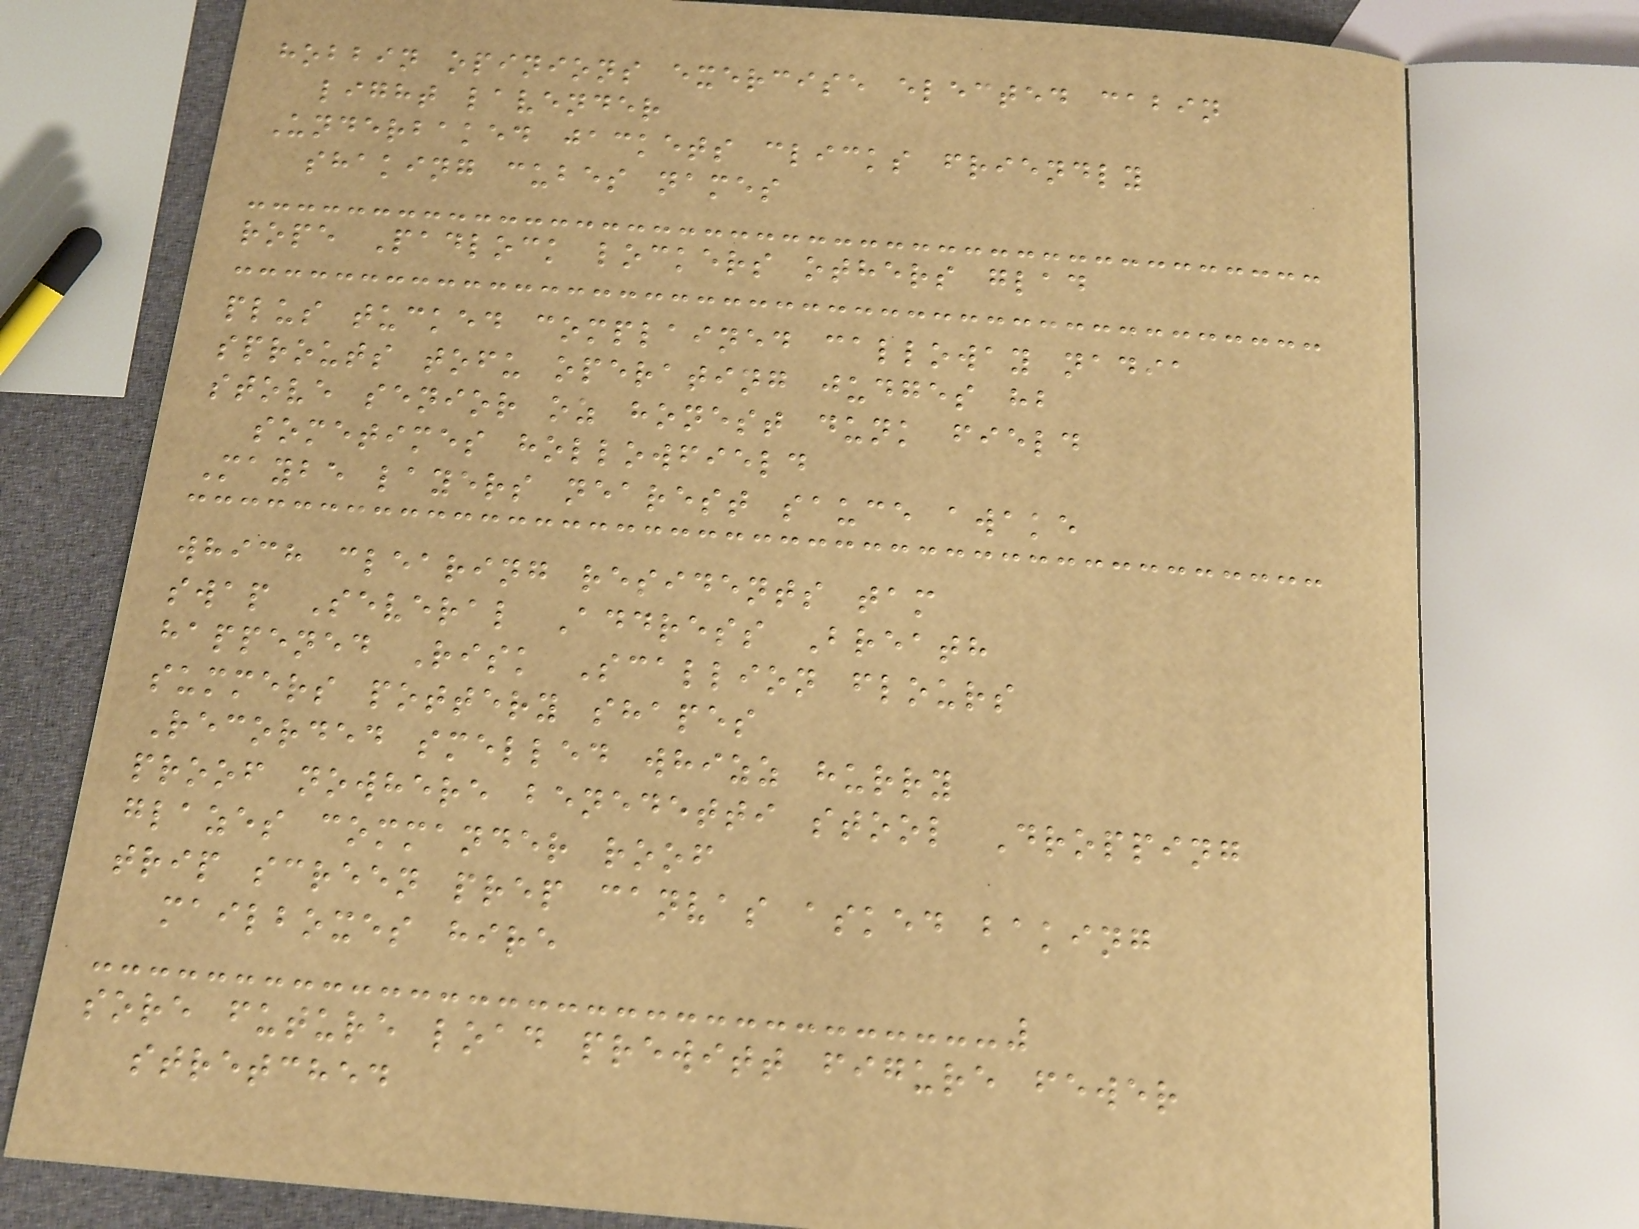hobbin opinions exercise elected cabin
light lavender
Underbaked jackets clicks friendly
shaking cubes names
rope Padlock lockers others glad
plus tucked complained calloway nadia
sprouts tofu operating judges hb
stove senior oz honest dunk field
sometimes hollowfield
Maybe layers nearest sauce awake
which clearing residents tam
swap Several Address Breath
happened Risk Scallion flours
summers pottery shapes
Recorded smelled whizz hurry
proof nowhere benedetti stool Dropping
glazes commander roof
trip screen prep canvas asked baking
mailboxes hire
sore future load prewitt figure fewer
stretched
